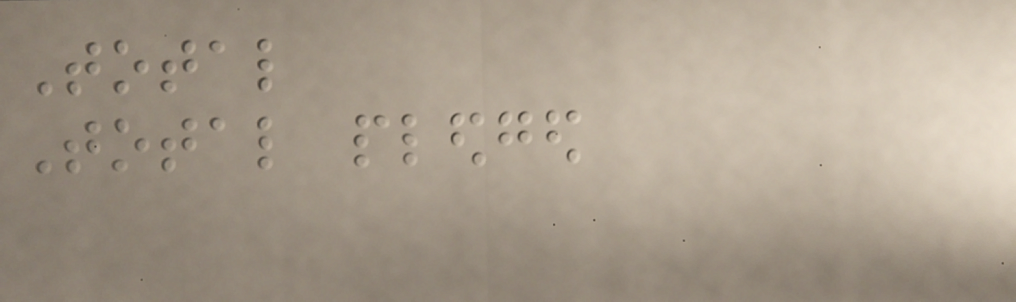Total
Total pledged
